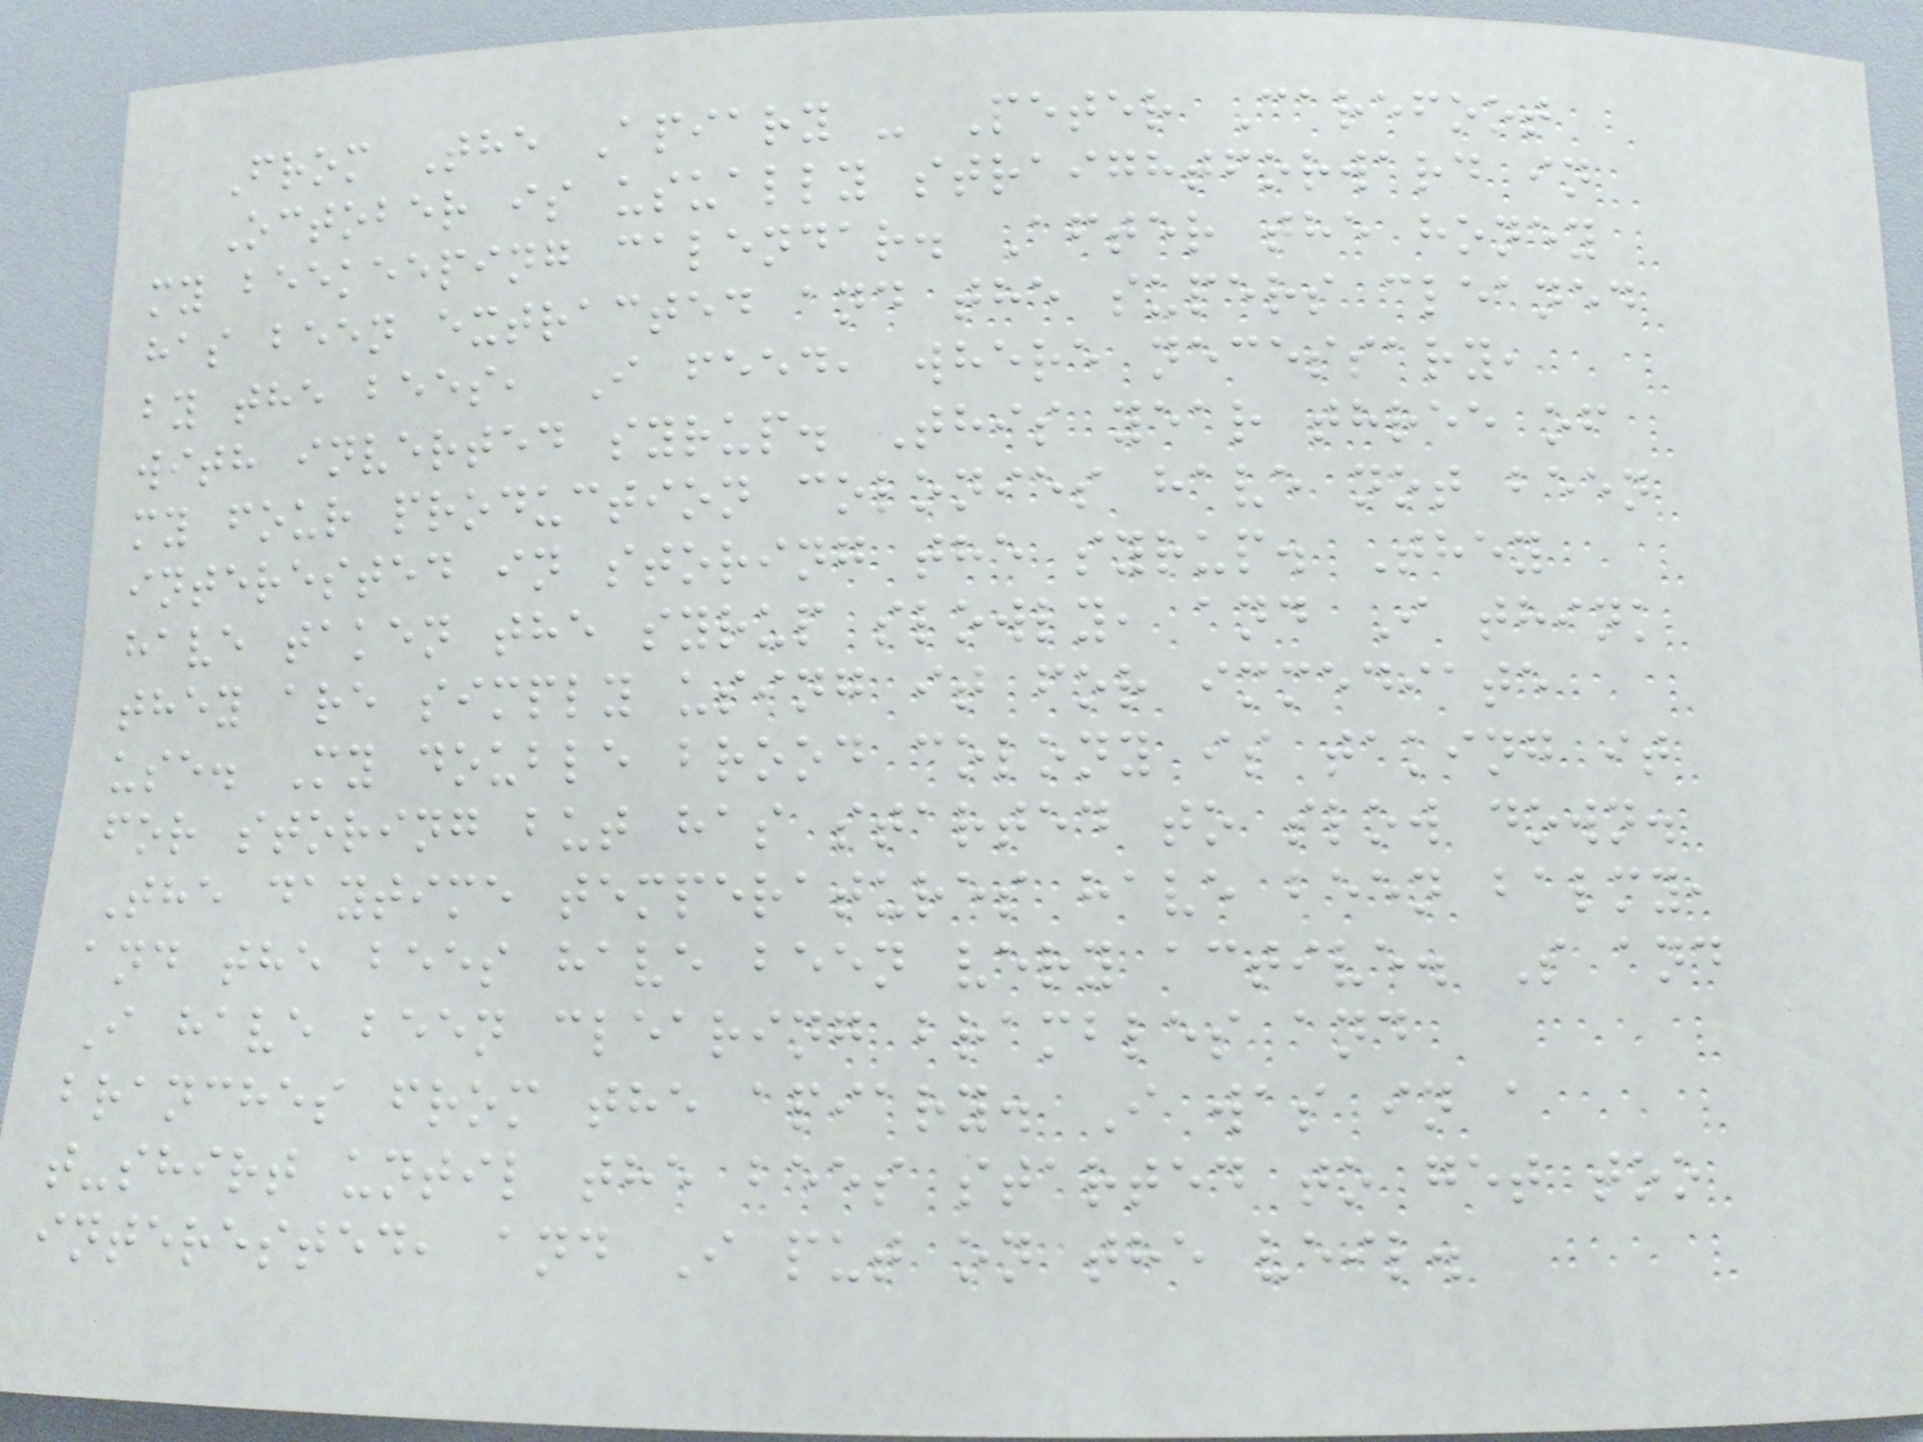From The Apiary - Peter Carefoot
October is usually straightforward in
my beekeeping calendar. After the honey
has been extracted and the supers cleaned
by the bees, I feed, where necessary,
with inverted syrup. This year three of
my four production colonies have not been
interested in storing the syrup. They
have taken the syrup slowly, and I think
they are simply using it for immediate
use. My double brood colony is taking it
for storing but has started to slow down.
The daytime temperatures have been balmy,
and the bees have been very active. S and
I have been clearing brambles and
branches from the apiary. I was in a
t-shirt until the bees started to get too
interested, and I put on the veil.
